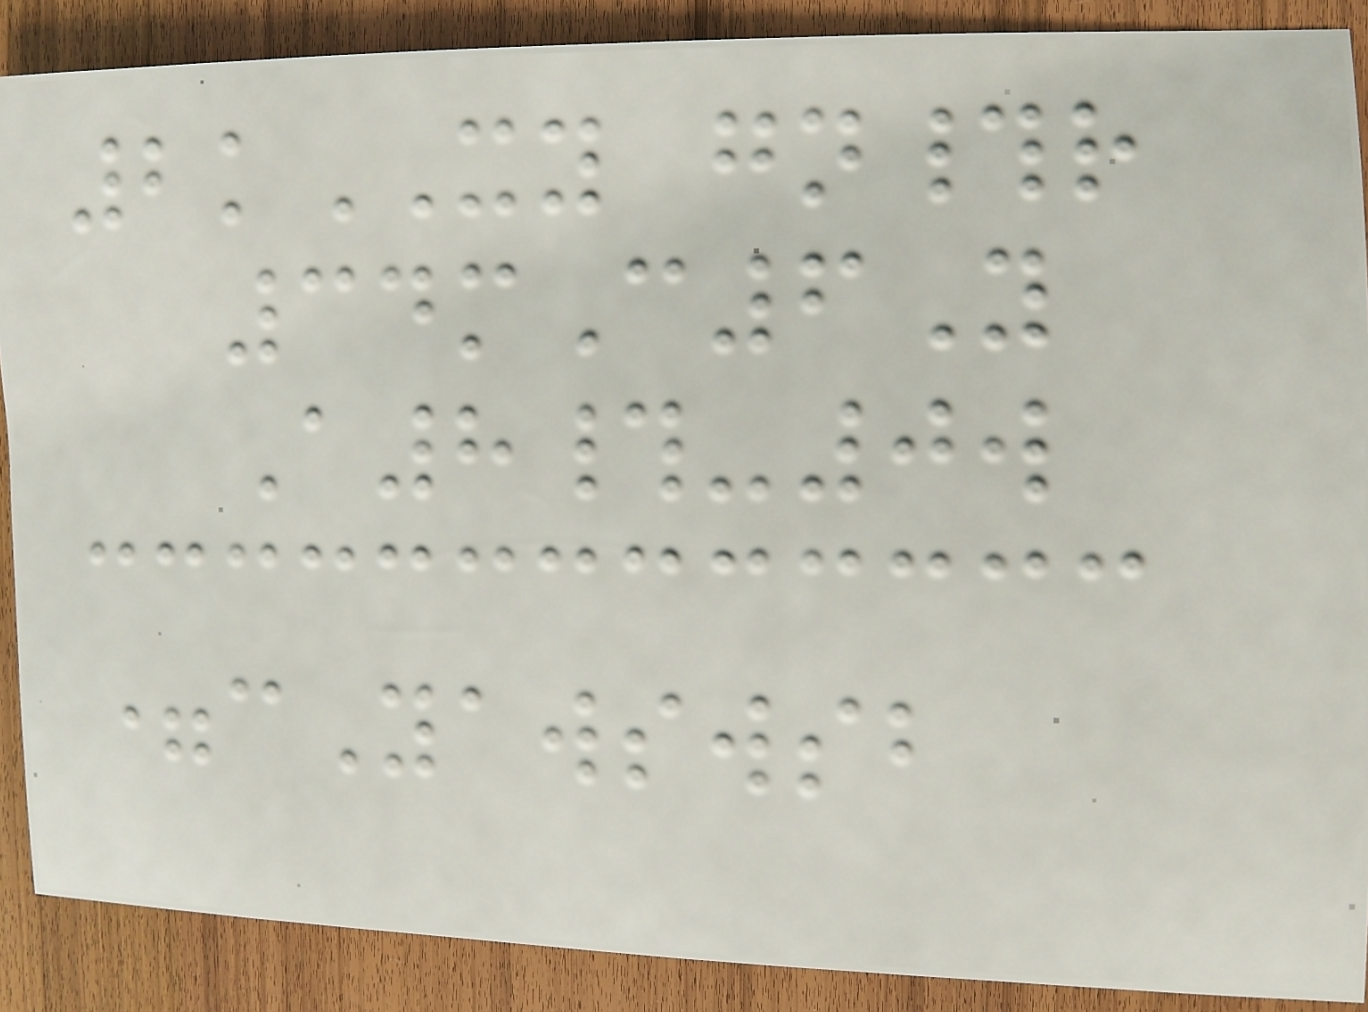2kXY gn#r
34mC6Y
A8#-0w
=cYawswsb
